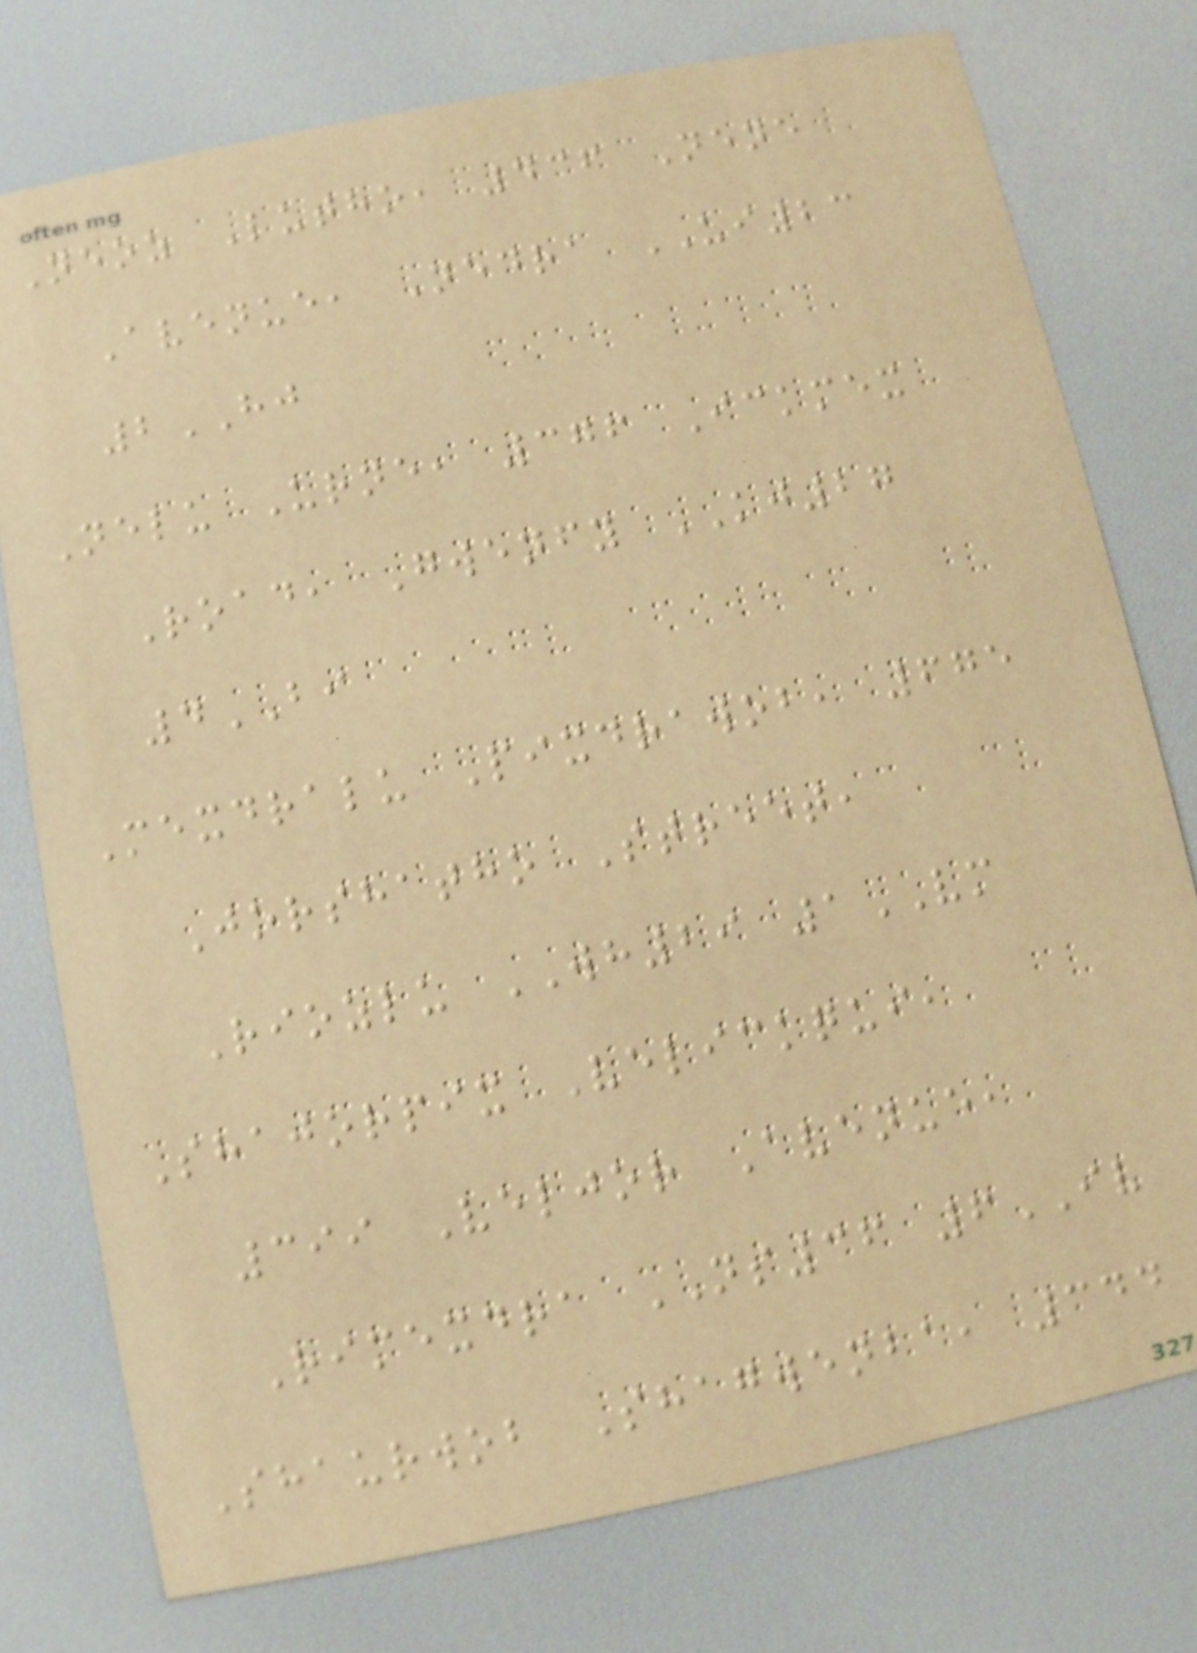Neoz Lutho, 436 Nene
Avenue, Nedra UI23
2HJ
Nelu Urne, 376 Ickmex
Road, Gwenfy KJ27
4BI
Mexdralu Pixdrawob, 675
Jorshatho Street,
Riozlu WH29 1VM
Shajorpix Velickqui,
399 Veljor Avenue,
Rimexdra NS36 6IV
Shaurwob Shagwenba, 344
